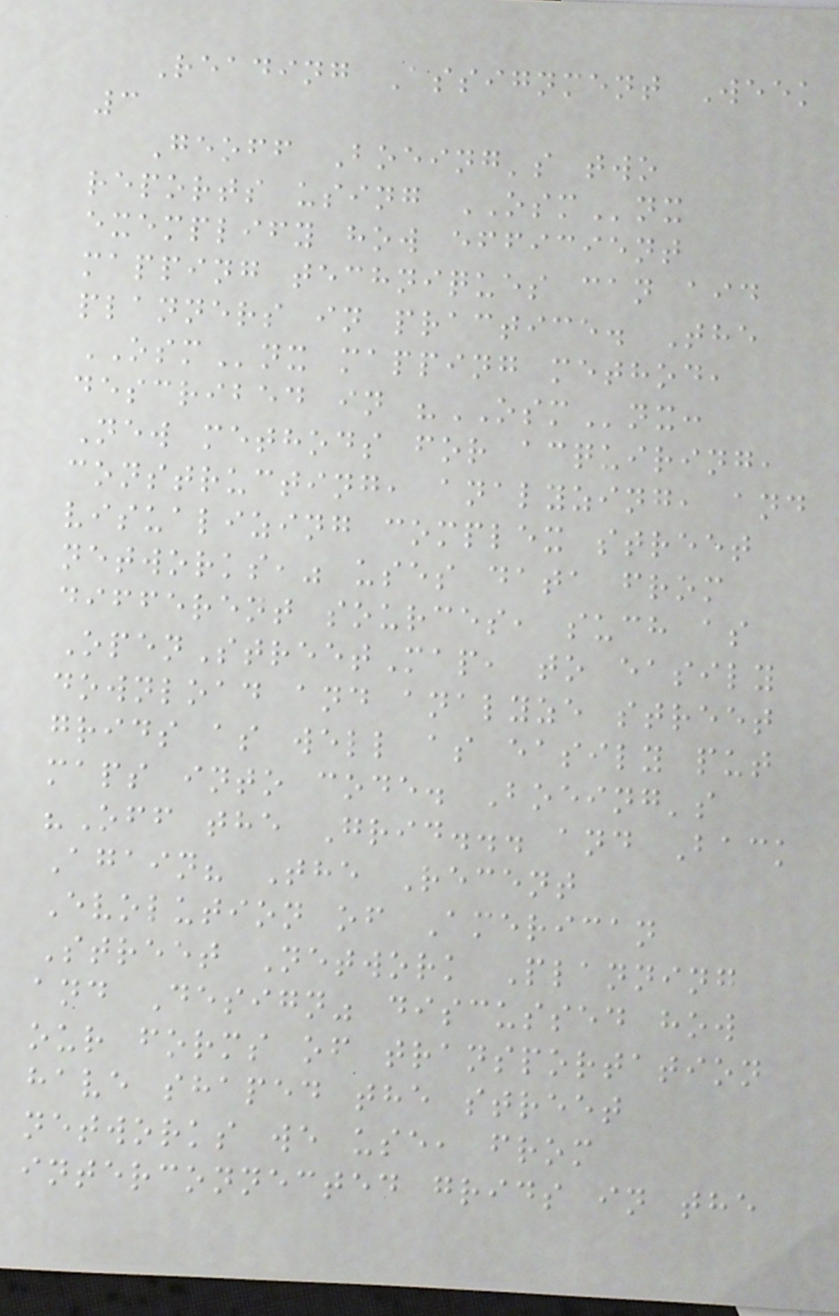Reading Assignment Week
3
Geoff Boeing's two
reports using OSMnx
exemplify how efficient
mapping techniques can aid
planners in practice. The
OSMnx mapping method,
described in "OSMnx:
New methods for acquiring,
constructing, analyzing, and
visualizing complex street
networks," uses data from
different sources, such as
OpenStreetMap, to easily
download and analyze street
grids as well as easily put
maps into code. Boeing's
"Off the Grid... and Back
Again? The Recent
Evolution of American
Street Network Planning
and Design" discussed how
our forms of transportation
have shaped the street
networks we use, from
interconnected grids in the
